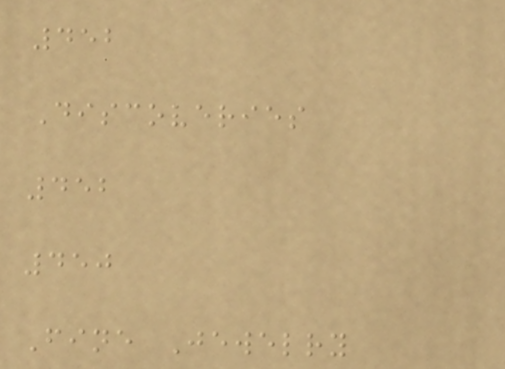452
Discoveries
452
450
Fine Jewelry
